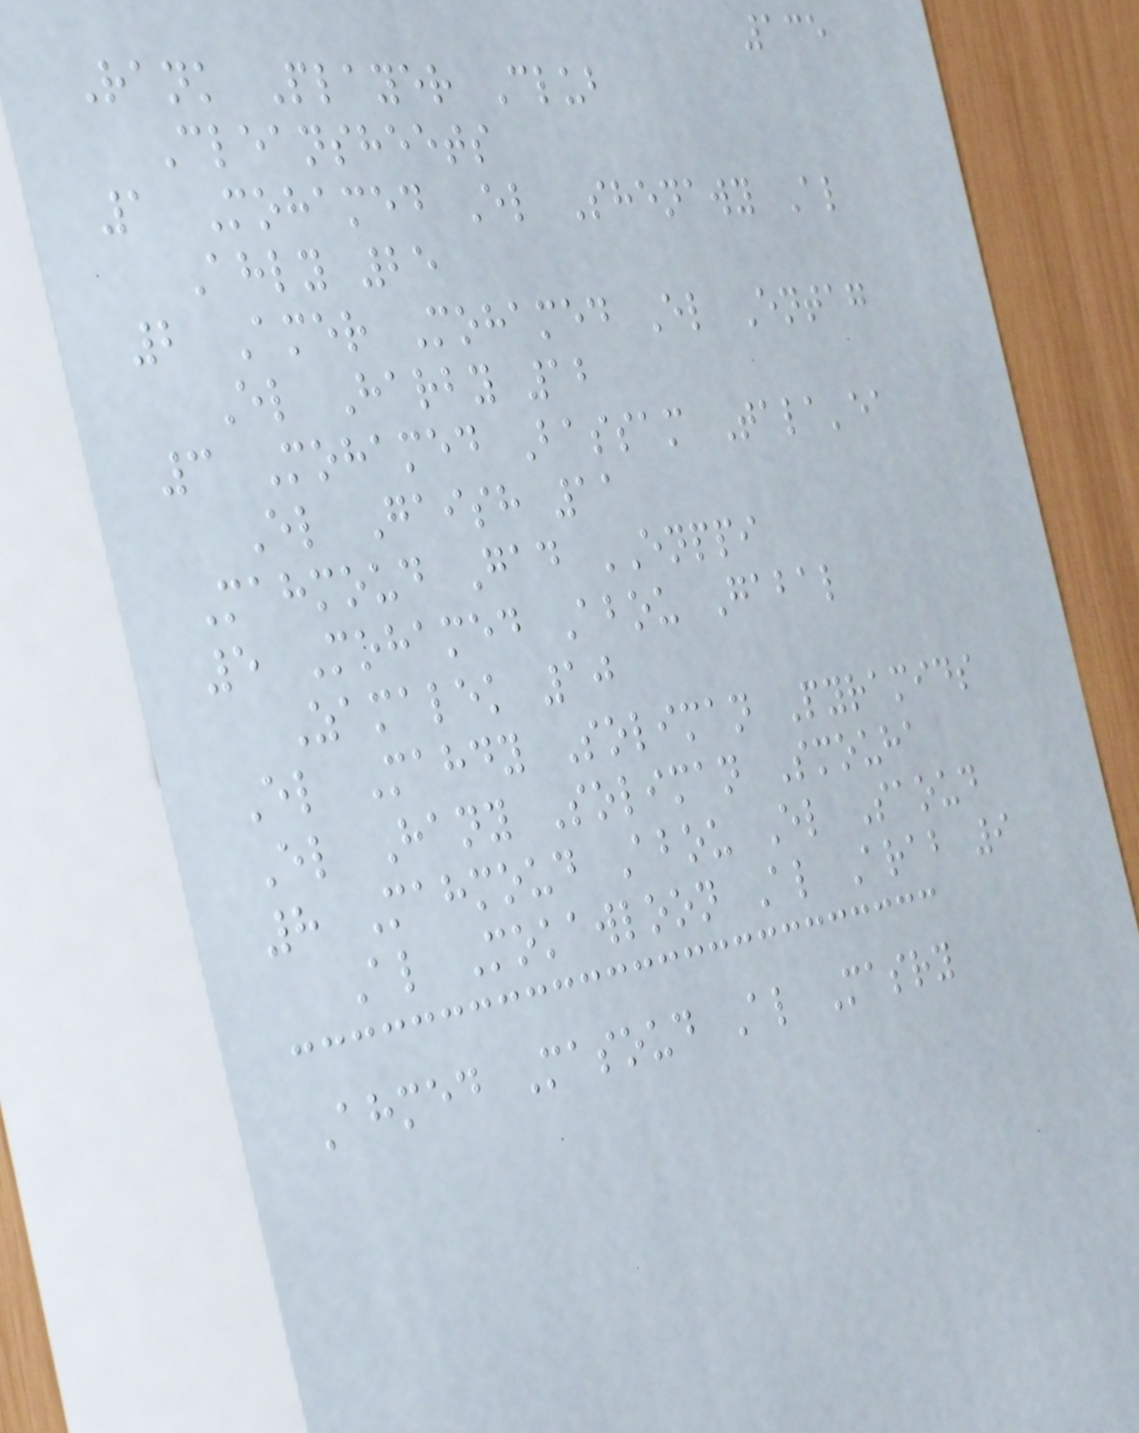135
Rank Player Club
Cleansheets
1 Mohamed El Shenawy Al
Ahly 25
2 Amer Mohamed El Entag
El Harby 12
3 Mohamed Bassam Tala'ea
El Gaish 11
Mahmoud Gad ENPPI
5 Mohamed Abou Gabal
Zamalek 10
El Mahdy Soliman Pyramids
El Hany Soliman Smouha
8 Mahmoud Abou El Saoud
Al Mokawloon Al Arab 9
Ahmed Masoud Al Masry
